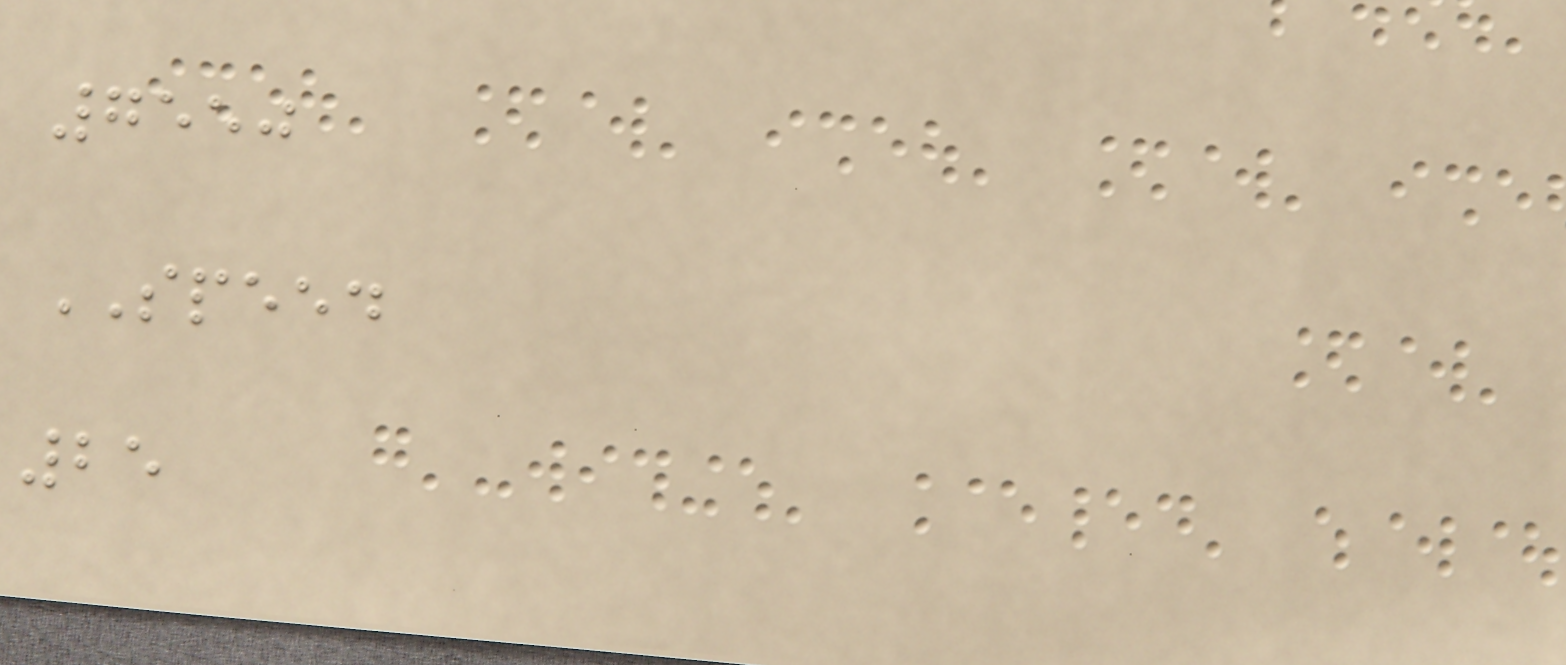7550
SPEED
25
